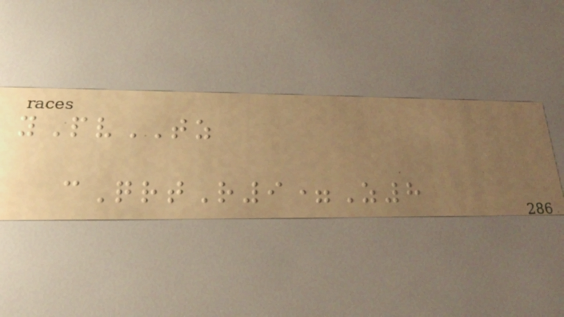yPvTZ
cQrtR9=Z8
